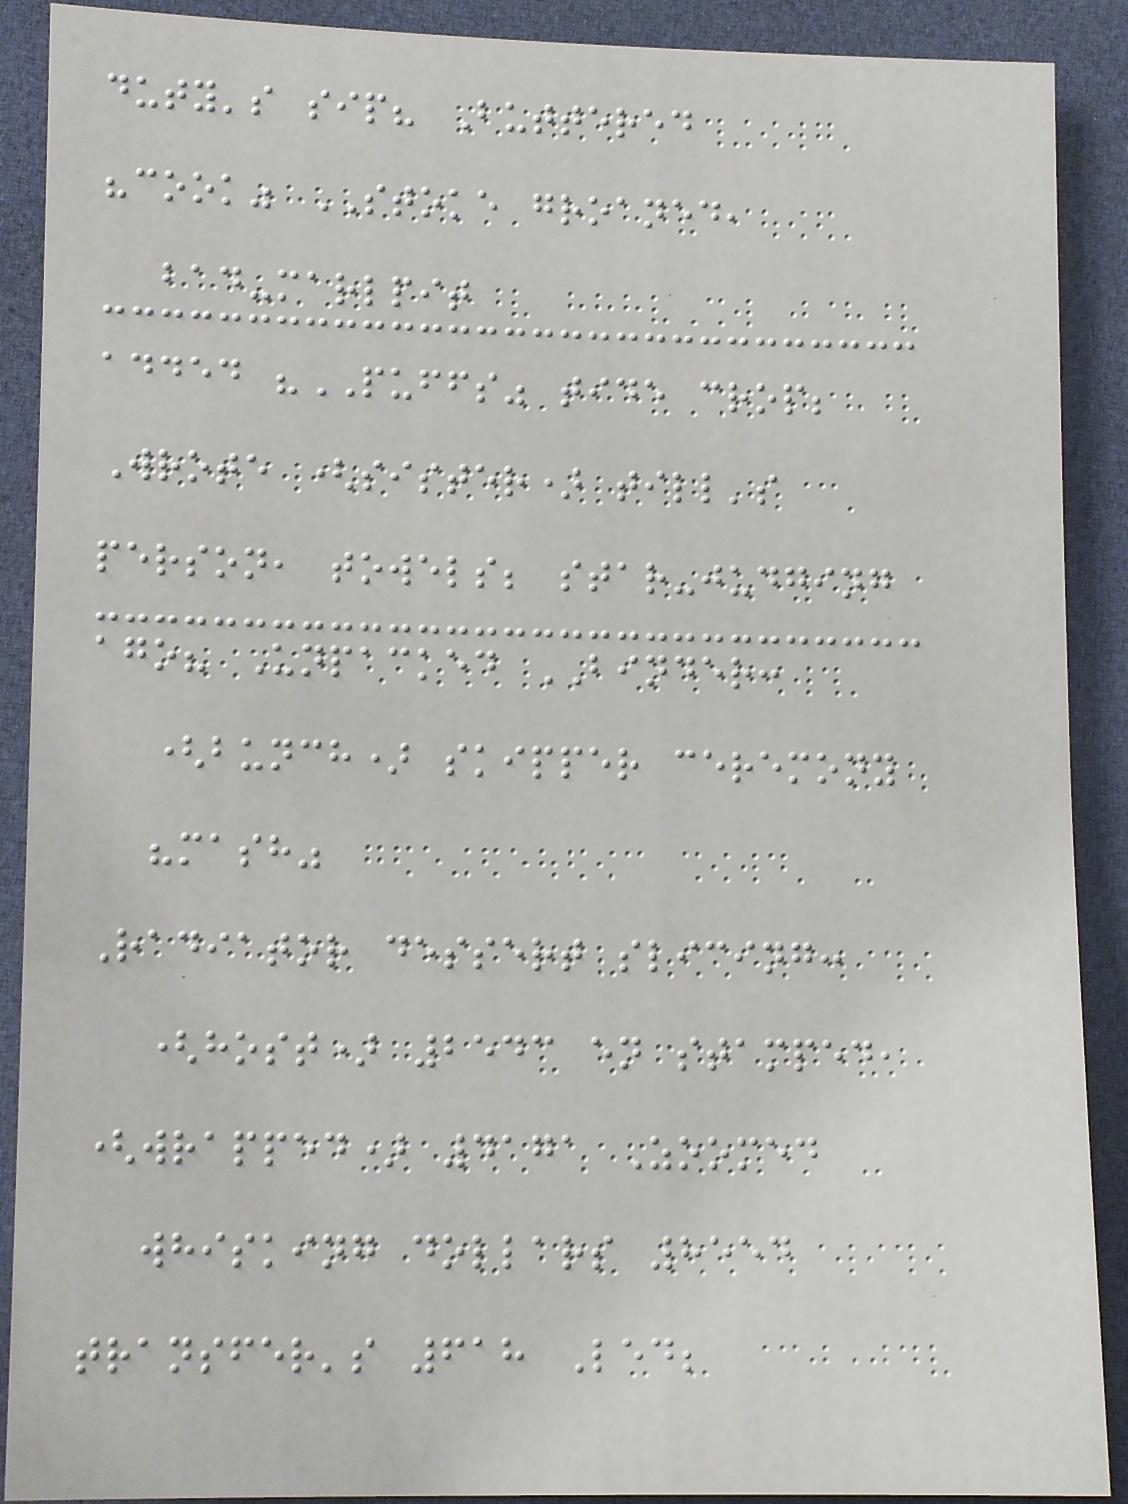duty's sip? Buttered
"cook" STOKE groaned,
bad-marlpit
added "PUFFS" tide crop;
Wrote (sister) till's
person, towels; star-judging
ago? Unpacked BINDER:
(bunch) skipper ceremony
"mash"
Radiator dessert slicing:
(host) 2543 en stamped,
(wrapped) 4171 Zoomed
whisking dollars 8554
transfer's 618 Led;
